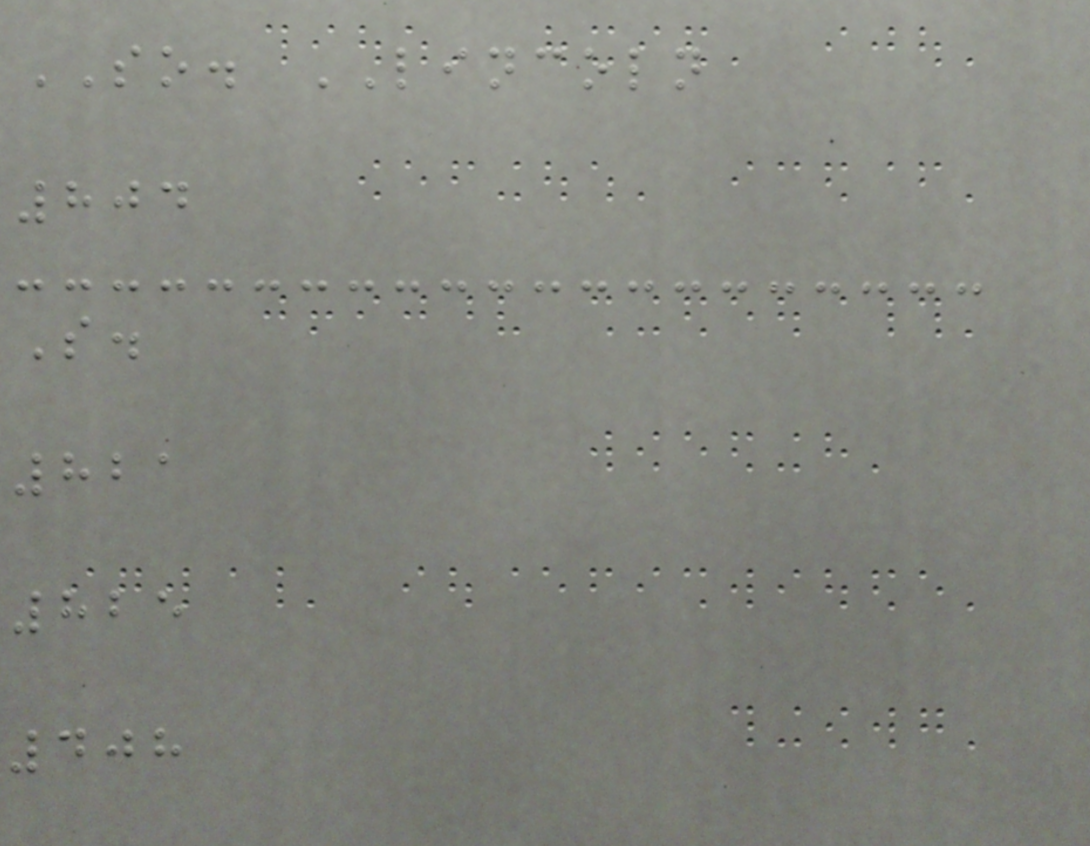SO. LINCOLN
804
S.
821
825
408
